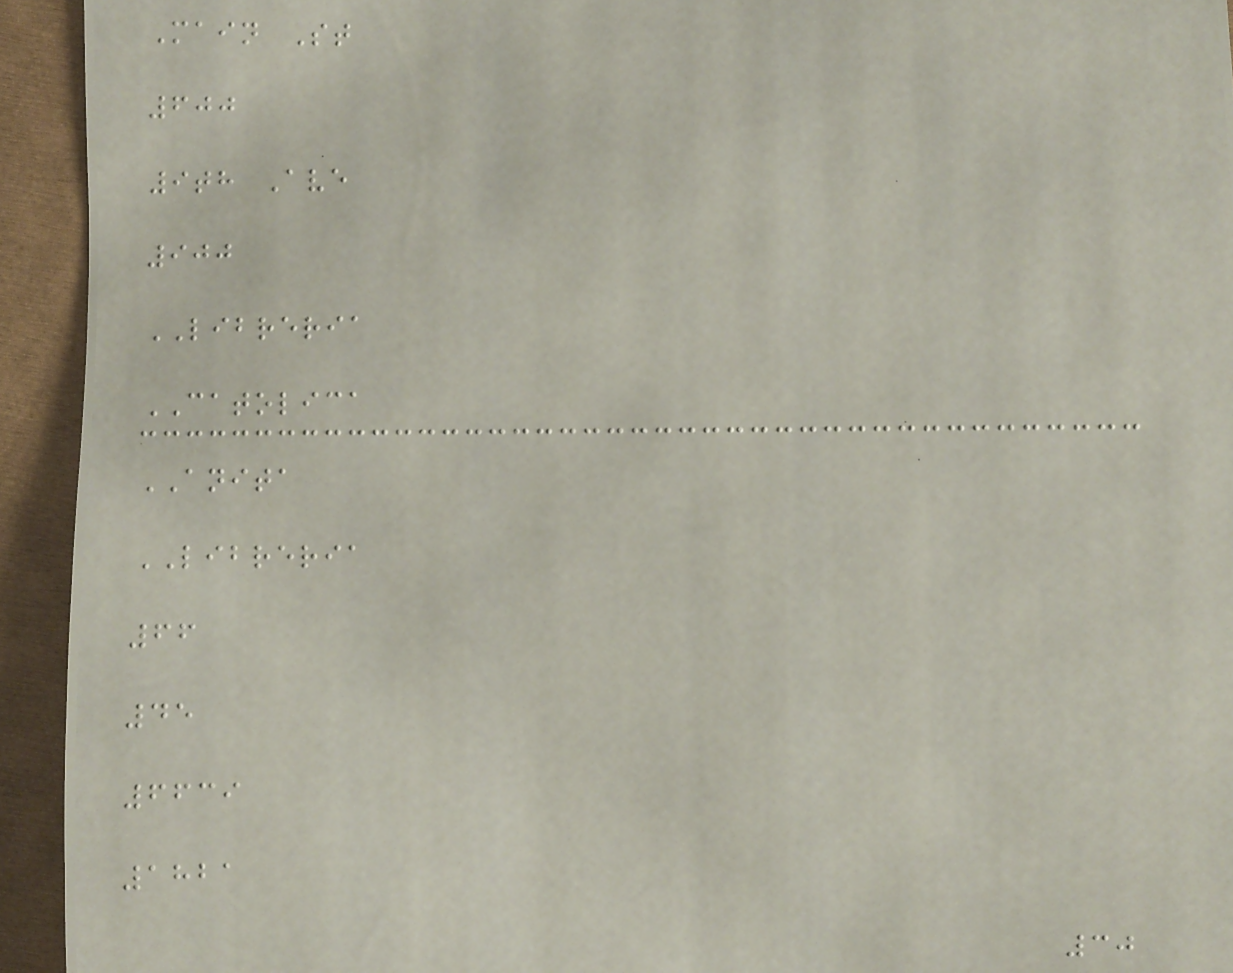Main St
600
9th Ave
900
LIBRERIA
CATOLICA
ANITA
LIBRERIA
66
45
6639
1821
30
